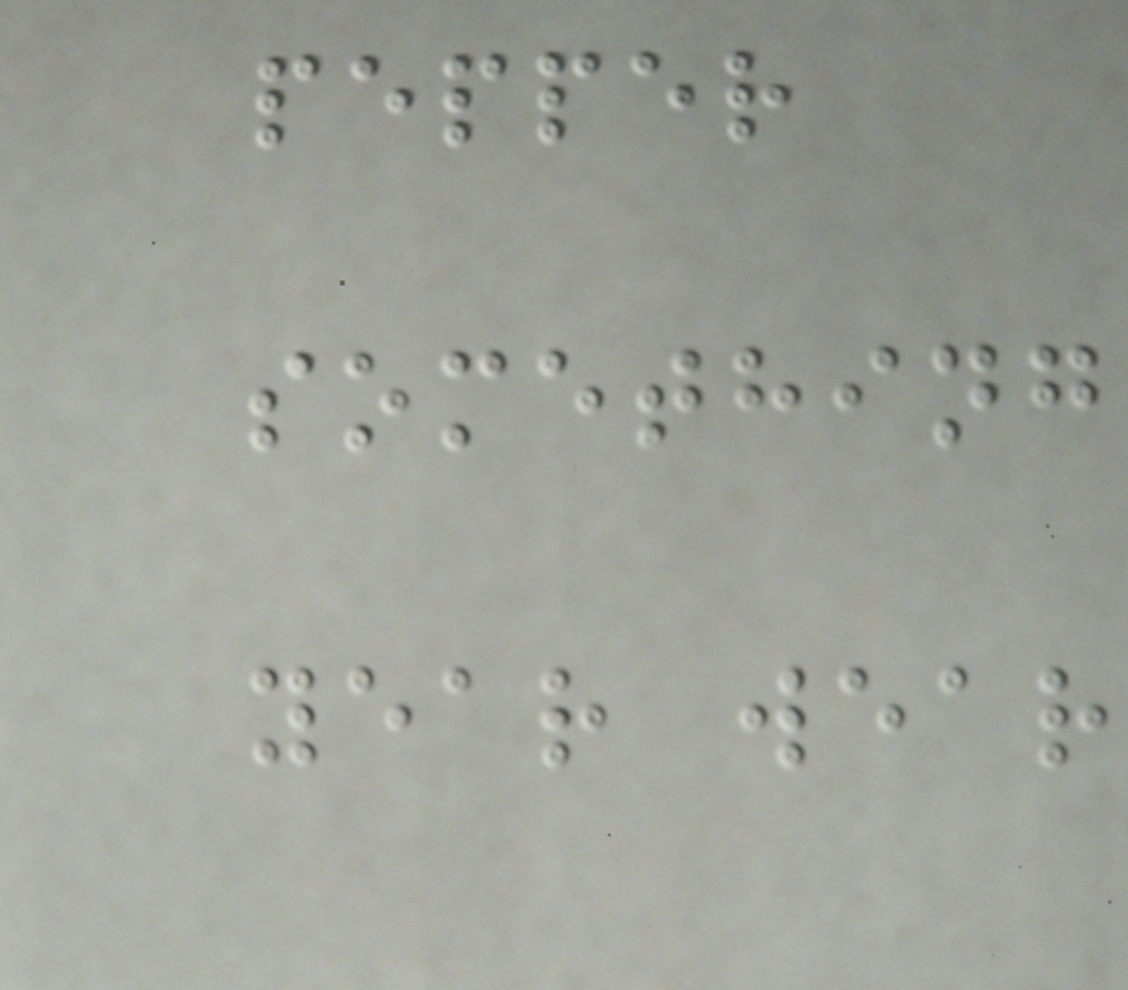pepper
something
year wear
